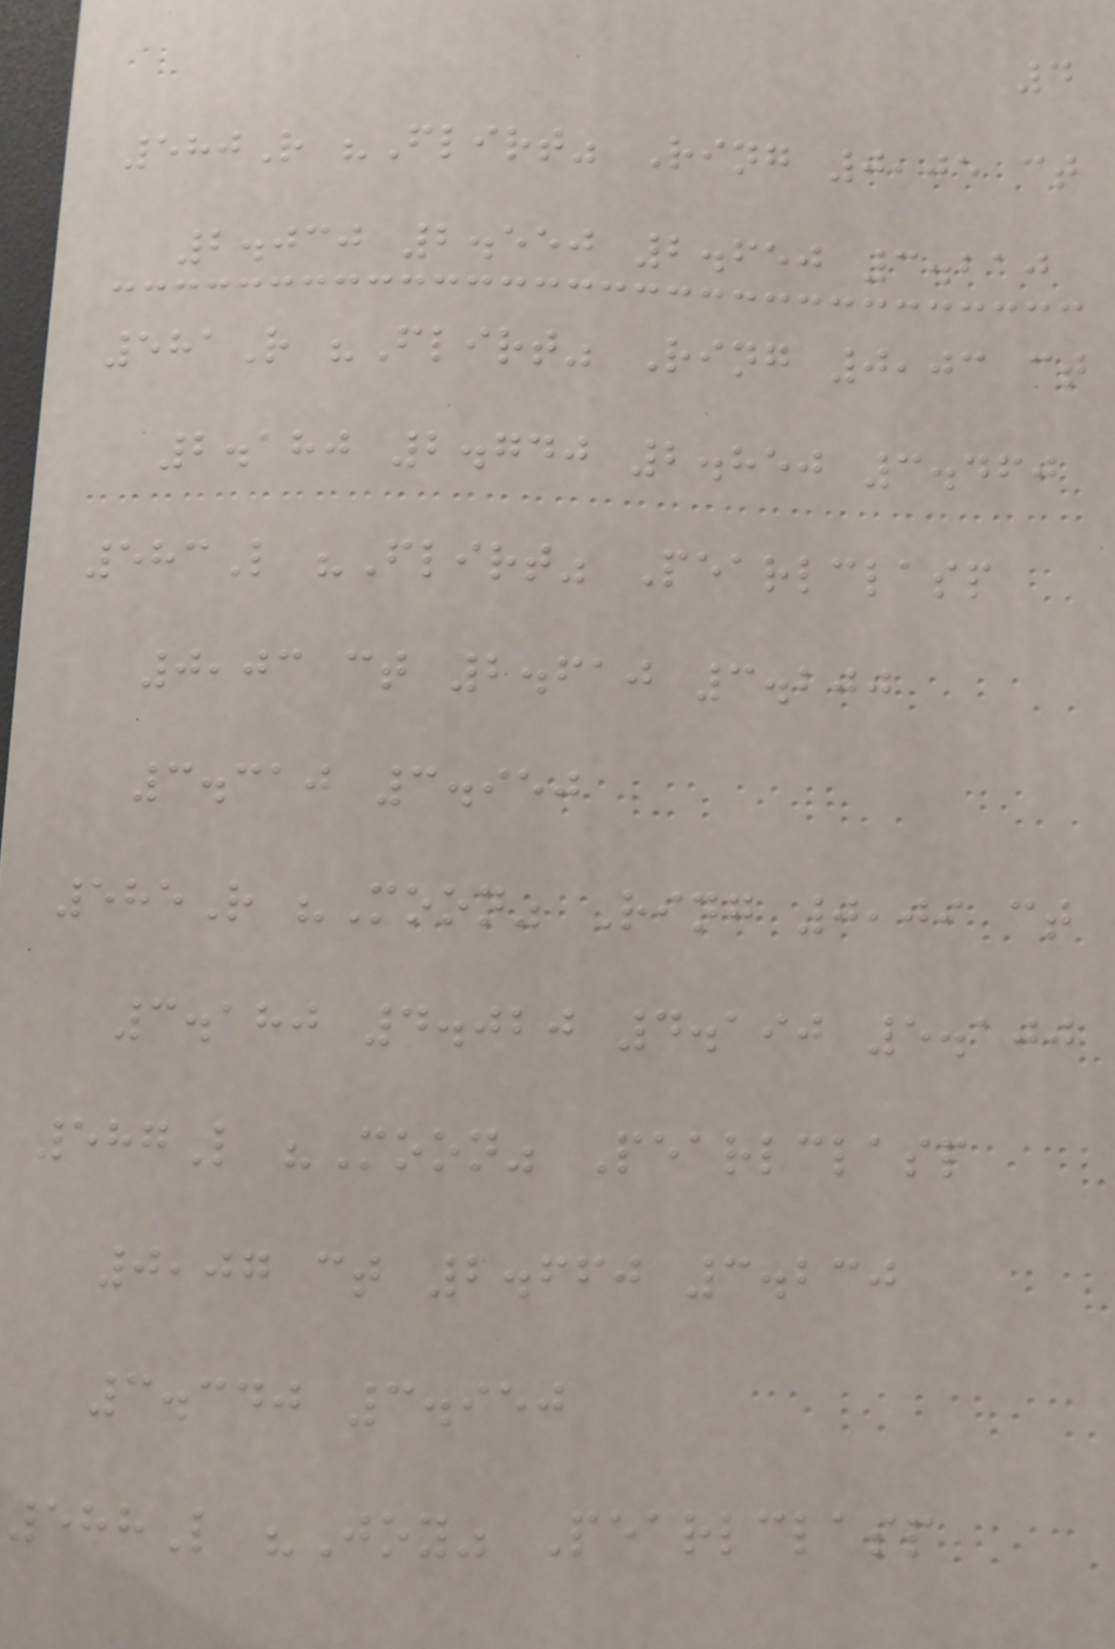4
580R "Flirt" Ring 0,05 ct
2.030 2.550 2.650 3.210
581R "Flirt" Ring 0,03 ct
2.180 2.740 2.850 3.460
583L "Flirt" Pearlclasp
0,03 ct 2.610 3.200
3.310 3.950
585R "Moon" Ring 0,09 ct
3.180 4.020 4.190 5.100
587L "Moon" Pearlclasp
0,07 ct 2.660 3.230
3.340 3.950
588L "Joy" Pearlclasp
